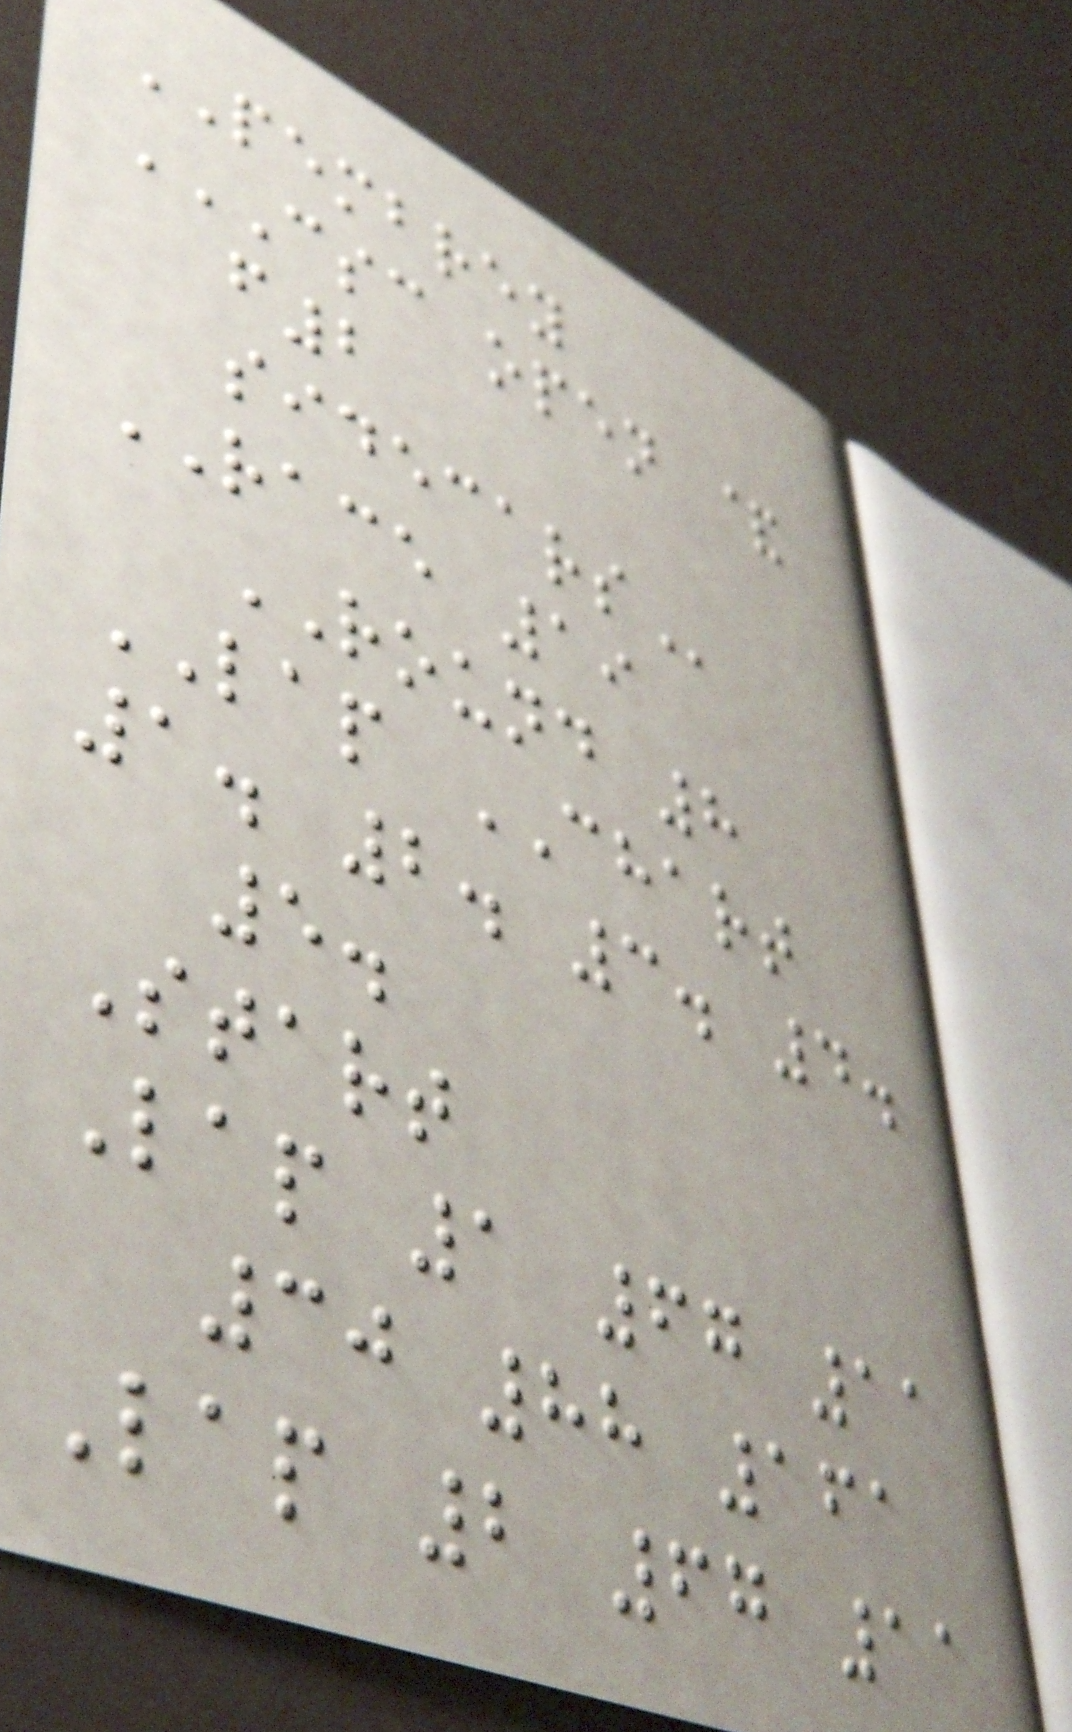PEMBREY
CSC OPEN &
F2
SIDECARS
RACE 19
ROUND 8
LAP CHART
1. 2. 3. 4.
5.
Start
Lap 1 67 11
30 88 161
Lap 2 67 11
